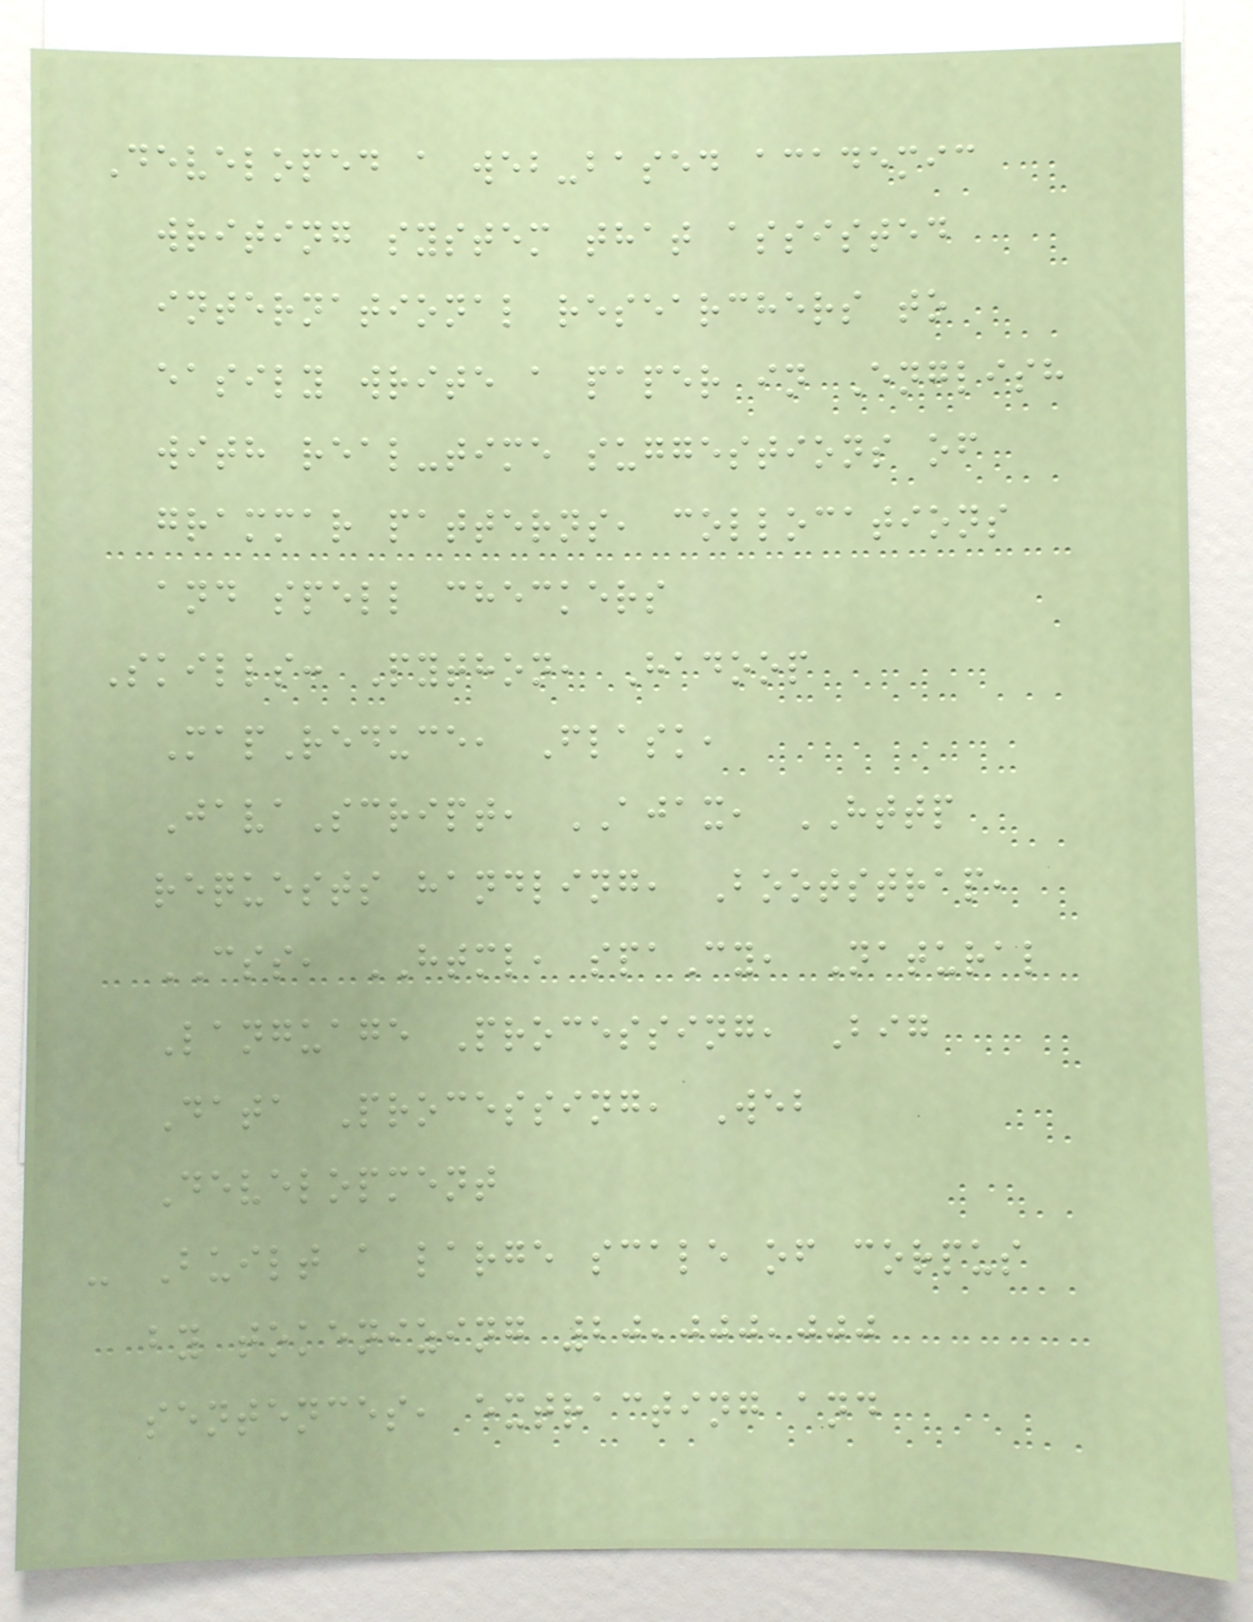Developed a web-based academic
writing system that assisted
international researchers to
easily write a paper in English
with real-time suggestions of
grammar patterns, collocations
and spell checkers
Skills: Python, Hadoop
MapReduce, Flask,
JavaScript, AJAX, HTTP
requests handling, Bootstrap,
CSS, HTML, spaCy, Natural
Language Processing, Big
Data Processing, Web
Development
- Built a large scale of corpus
by tokenizing 20,000,000
sentences, extracting and
